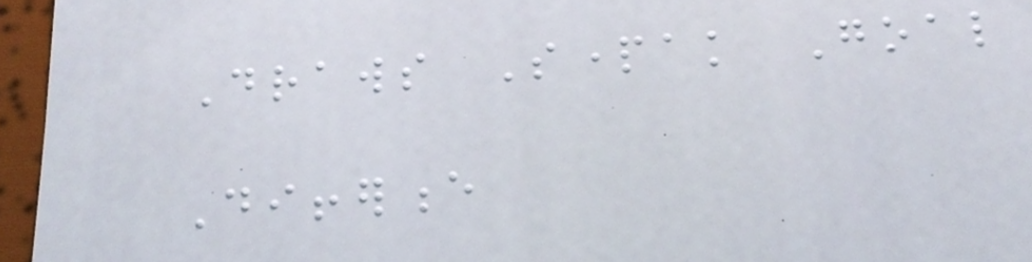Draws Spartak Goal
Difference
